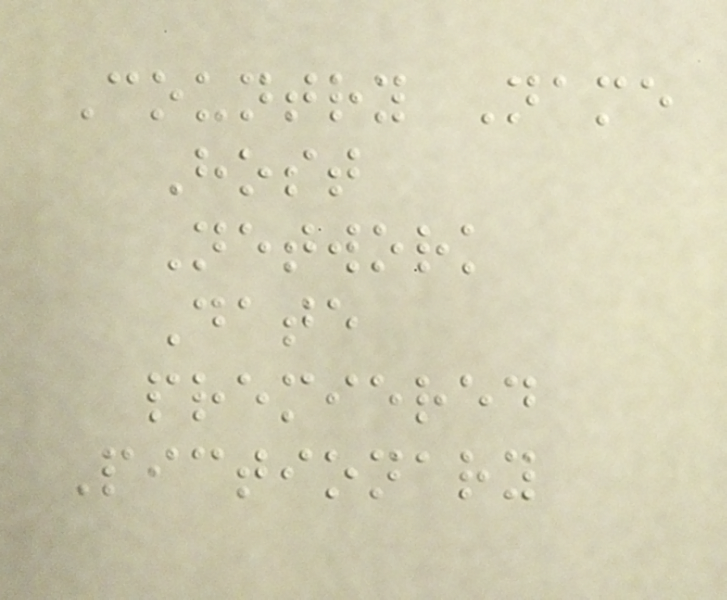Country Name
Host
Network
Date
premiered
Pictionary
